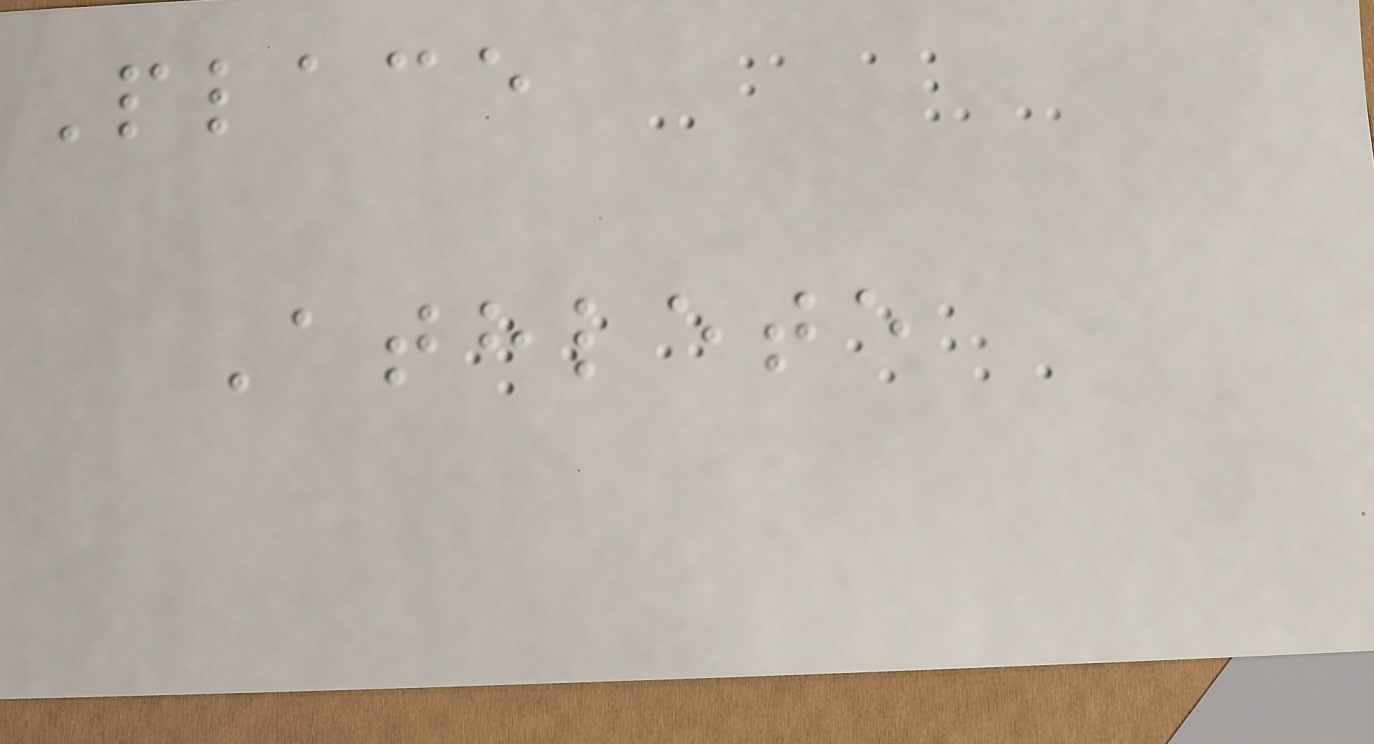Place
Athlete
